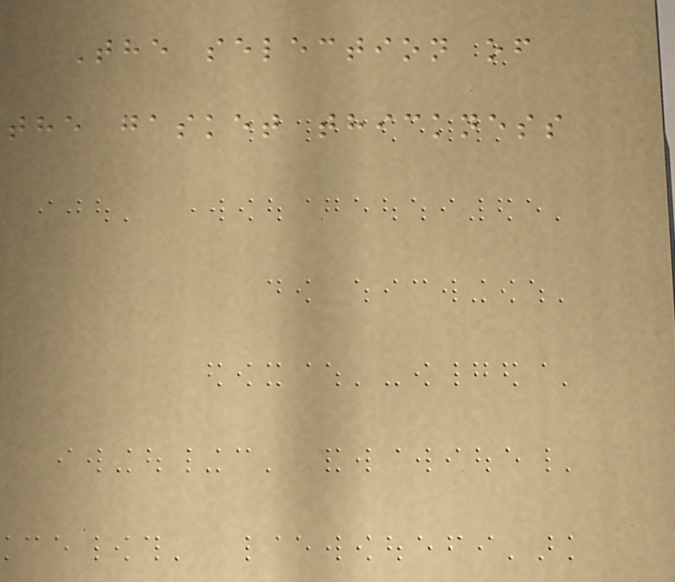The selection of
the gasket thickness
